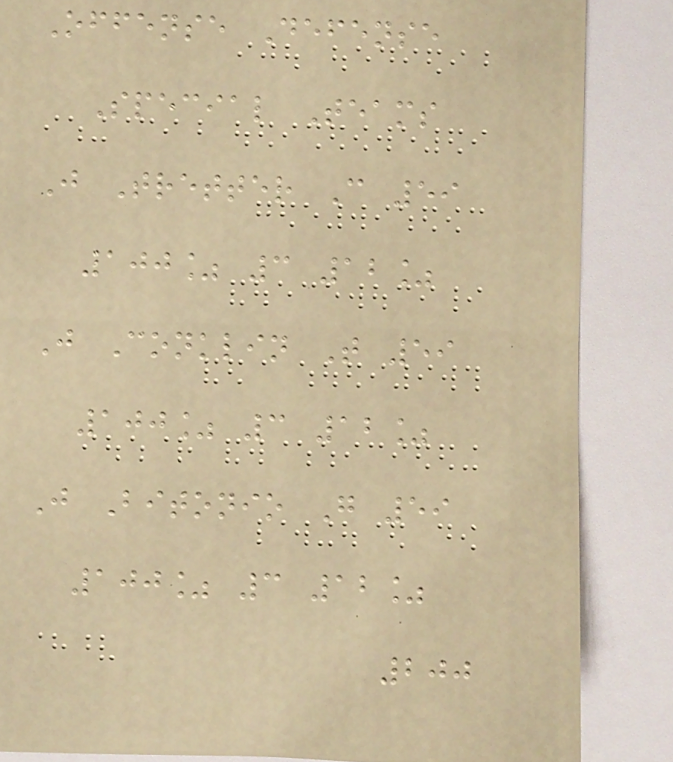Offense Defense
Special Teams
J Tretter C 59
100% 3 12%
J Conklin T 59
100% 3 12%
J Bitonio G 59
100% 3 12%
200
